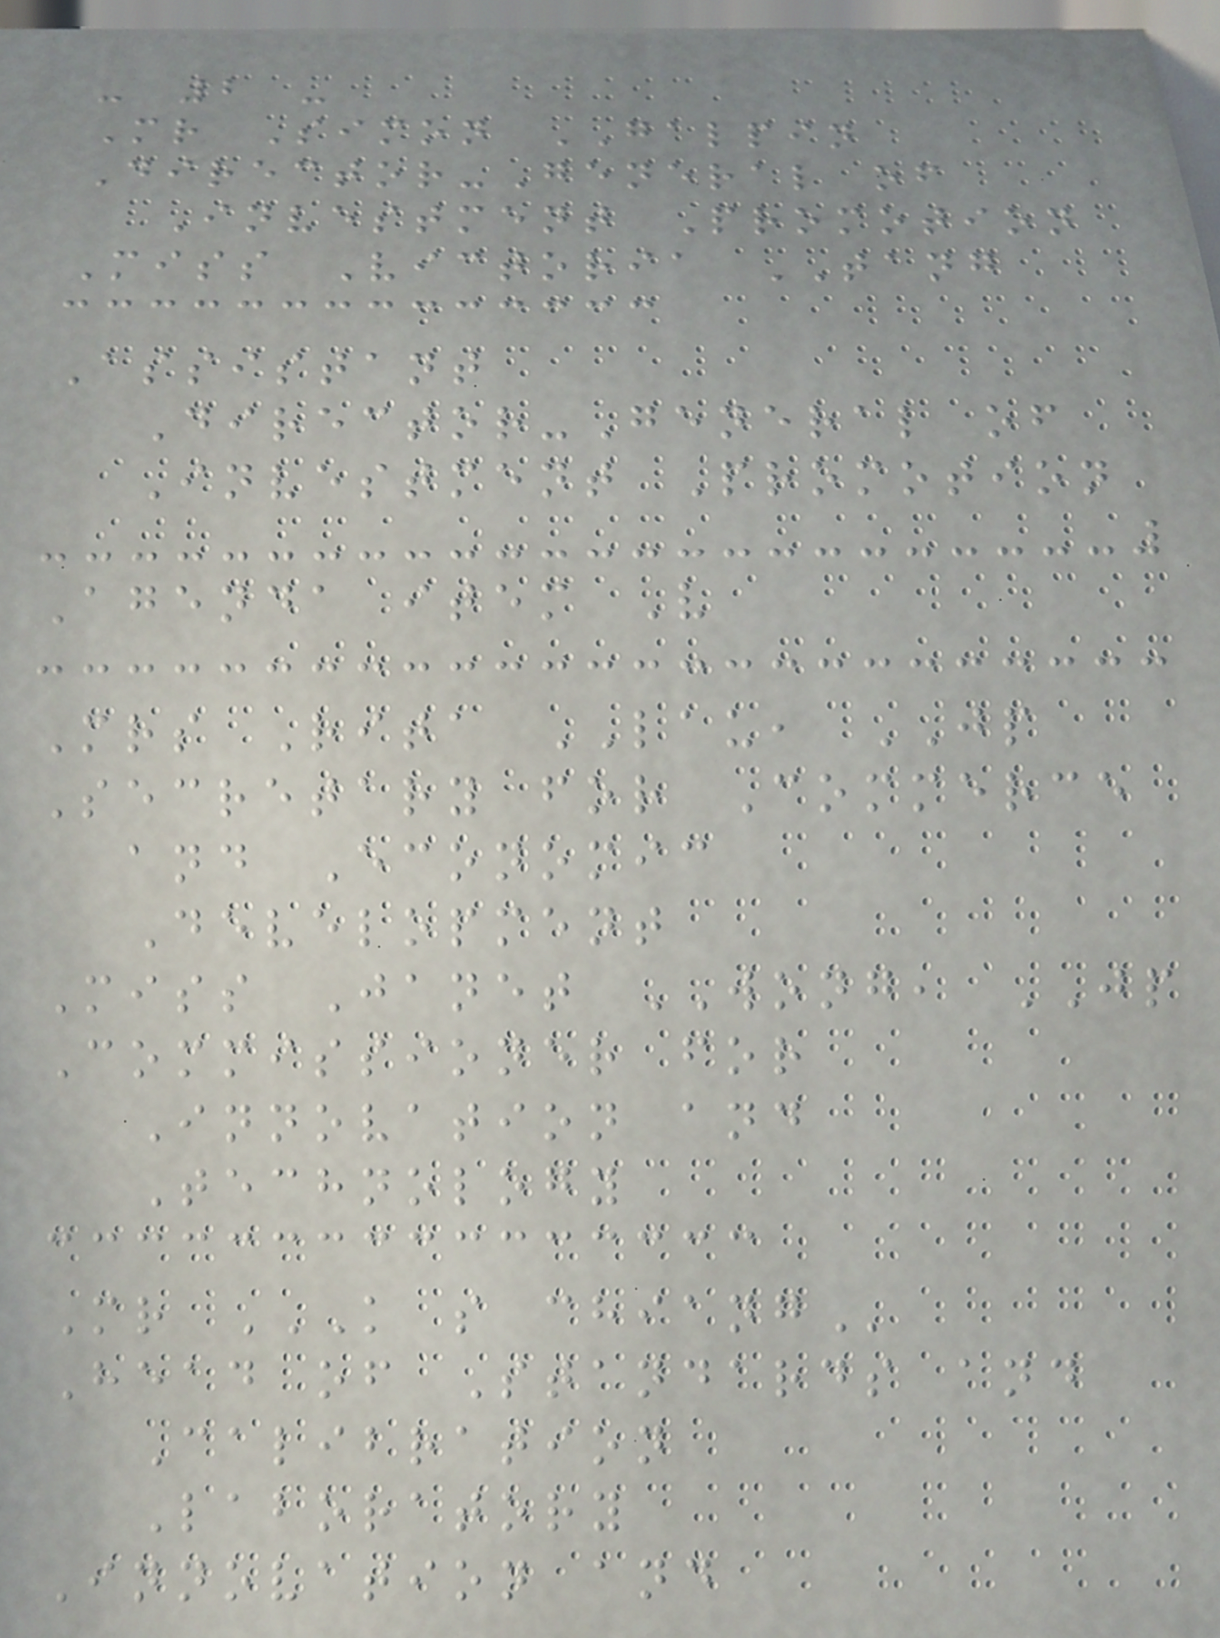- 2 -
Mr Simon GALPIN
Director-General of
Investment Promotion
Miss Victoria TANG
Assistant
Director-General of
Investment Promotion
Agenda item V
Mrs Rita LAU, JP
Secretary for Commerce
and Economic
Development
Miss Janet WONG, JP
Commissioner for
Innovation and
Technology
Mr K S CHIANG
Head of Standards and
Calibration
Laboratory
Innovation and
